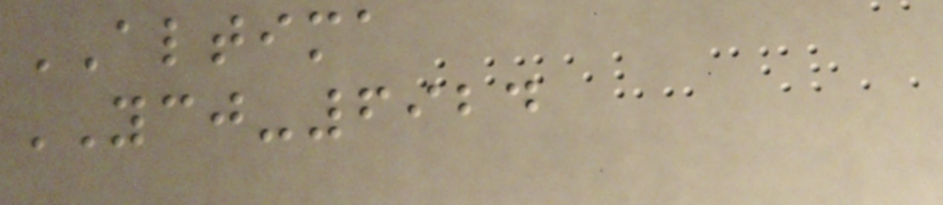ALTIMA
YCJ-6924
